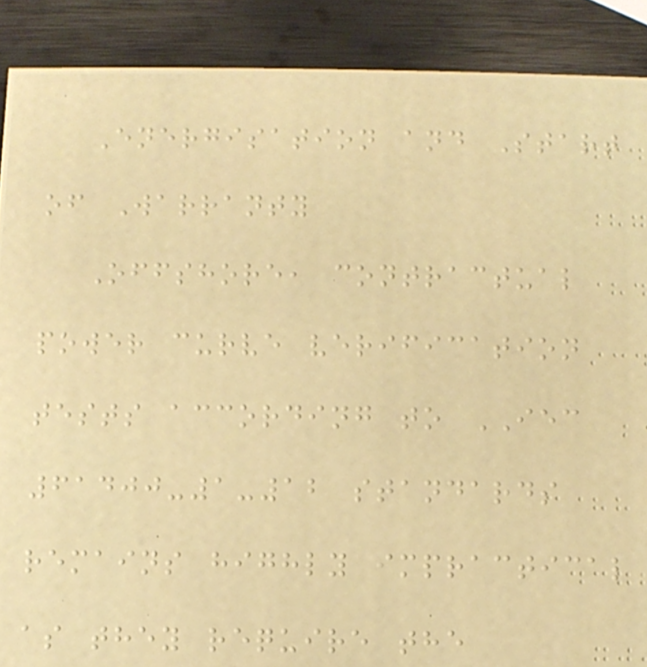Energisation and Start
of Warranty
Offshore, contractual
power curve verification
tests according to IEC
61400-1-12 standards
remains highly impractical
as they require the
